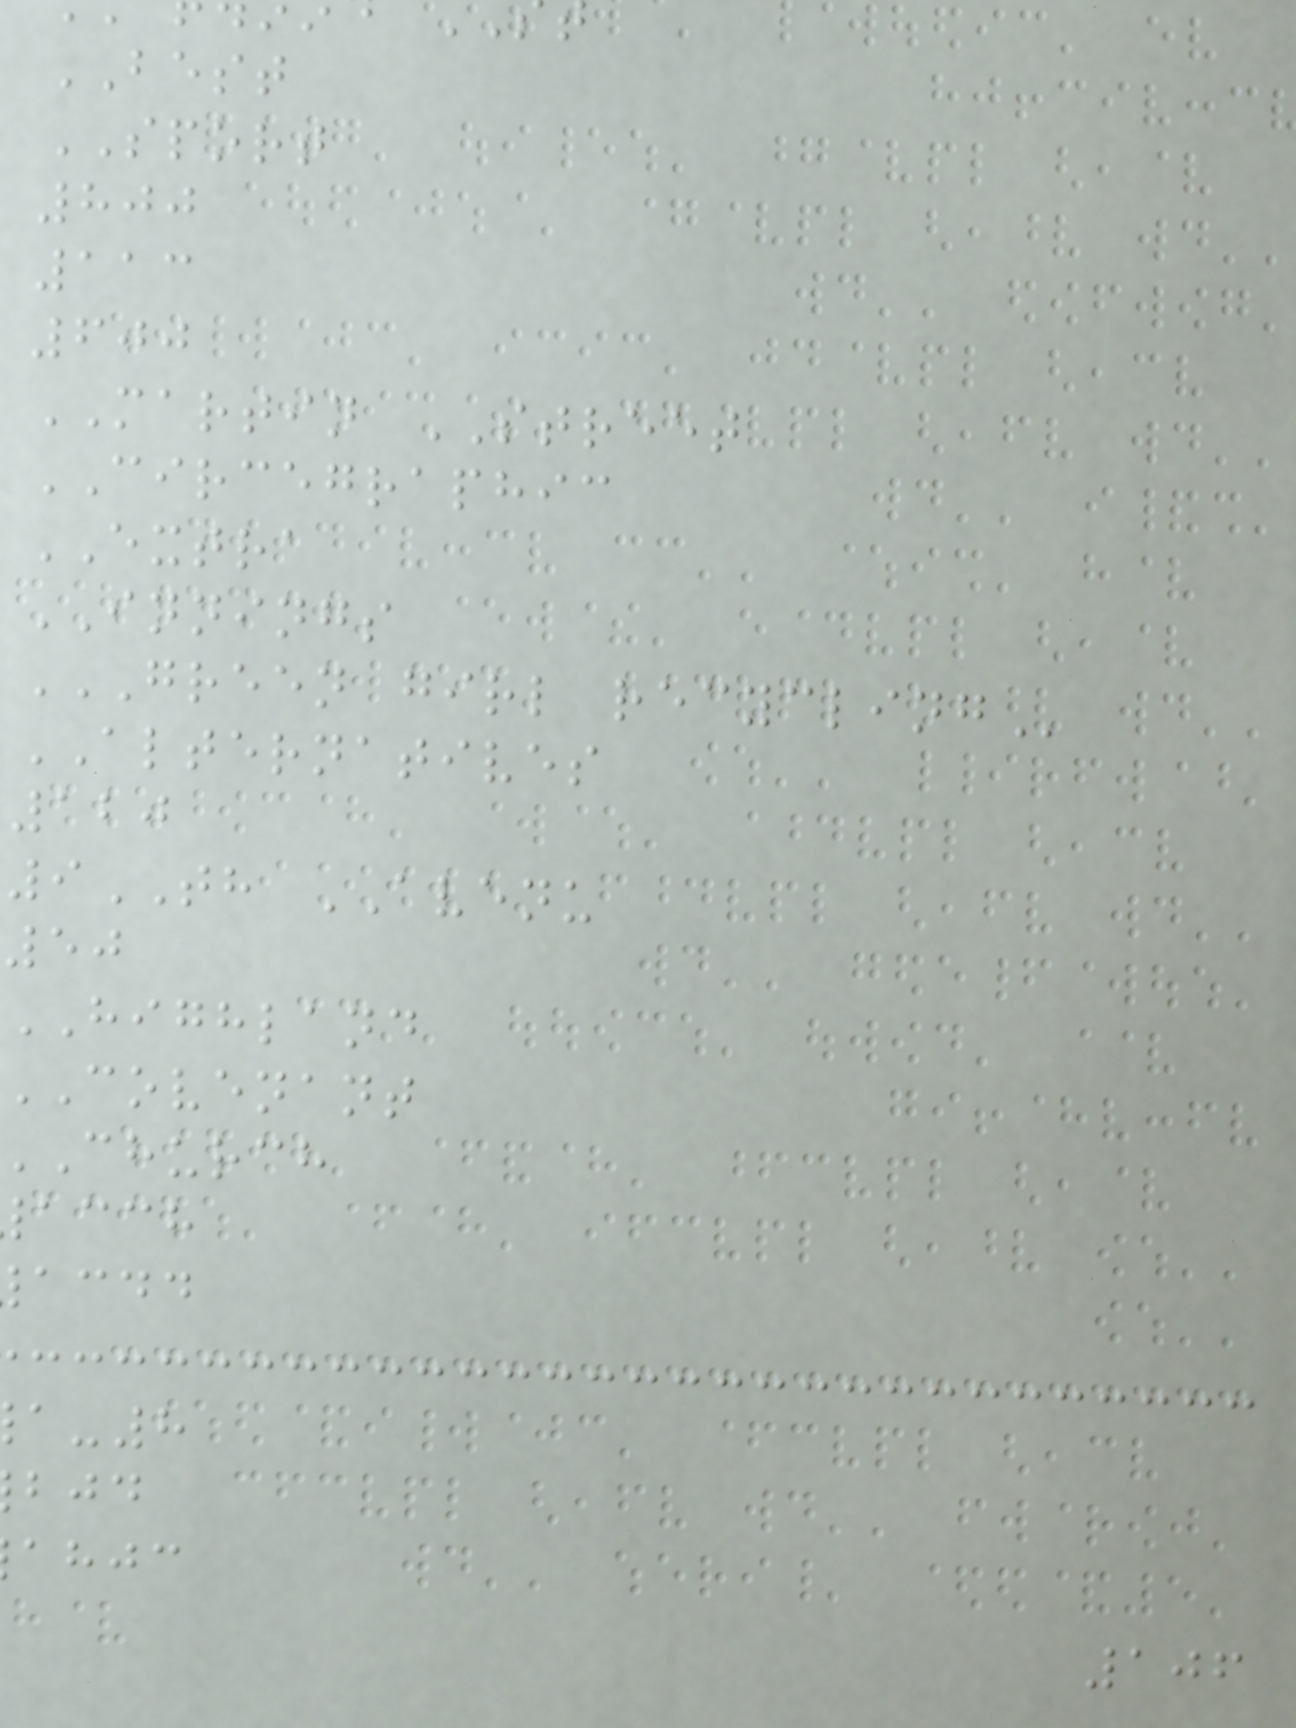BEST
SPORT
800
113
600
MARTIN STREET
CIRCEGRAPHIC
EXTRA
INNINGS
GREEN GIRL RECYCLING
ALTERNATIVES
120
9TH AVENU
50
HIGHLAND
covenant
church
acch
acdd
ahjc
106
